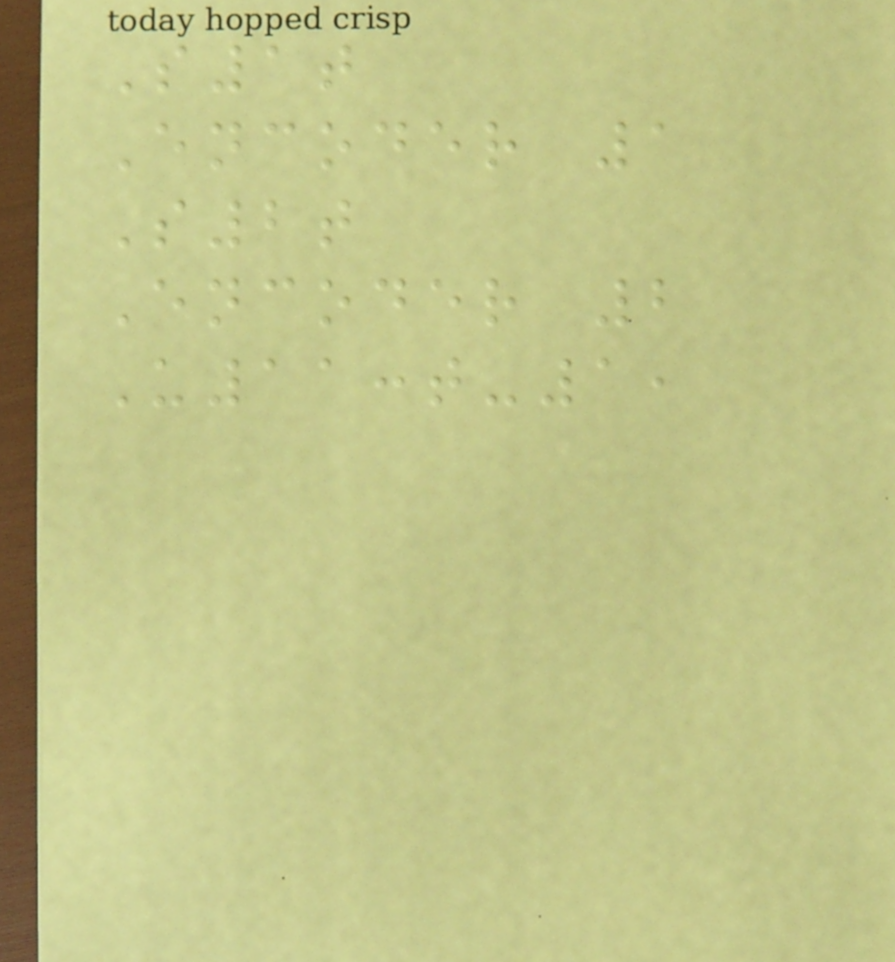S1t
Encoder 1
S2t
Encoder 2
U11:t-1,
